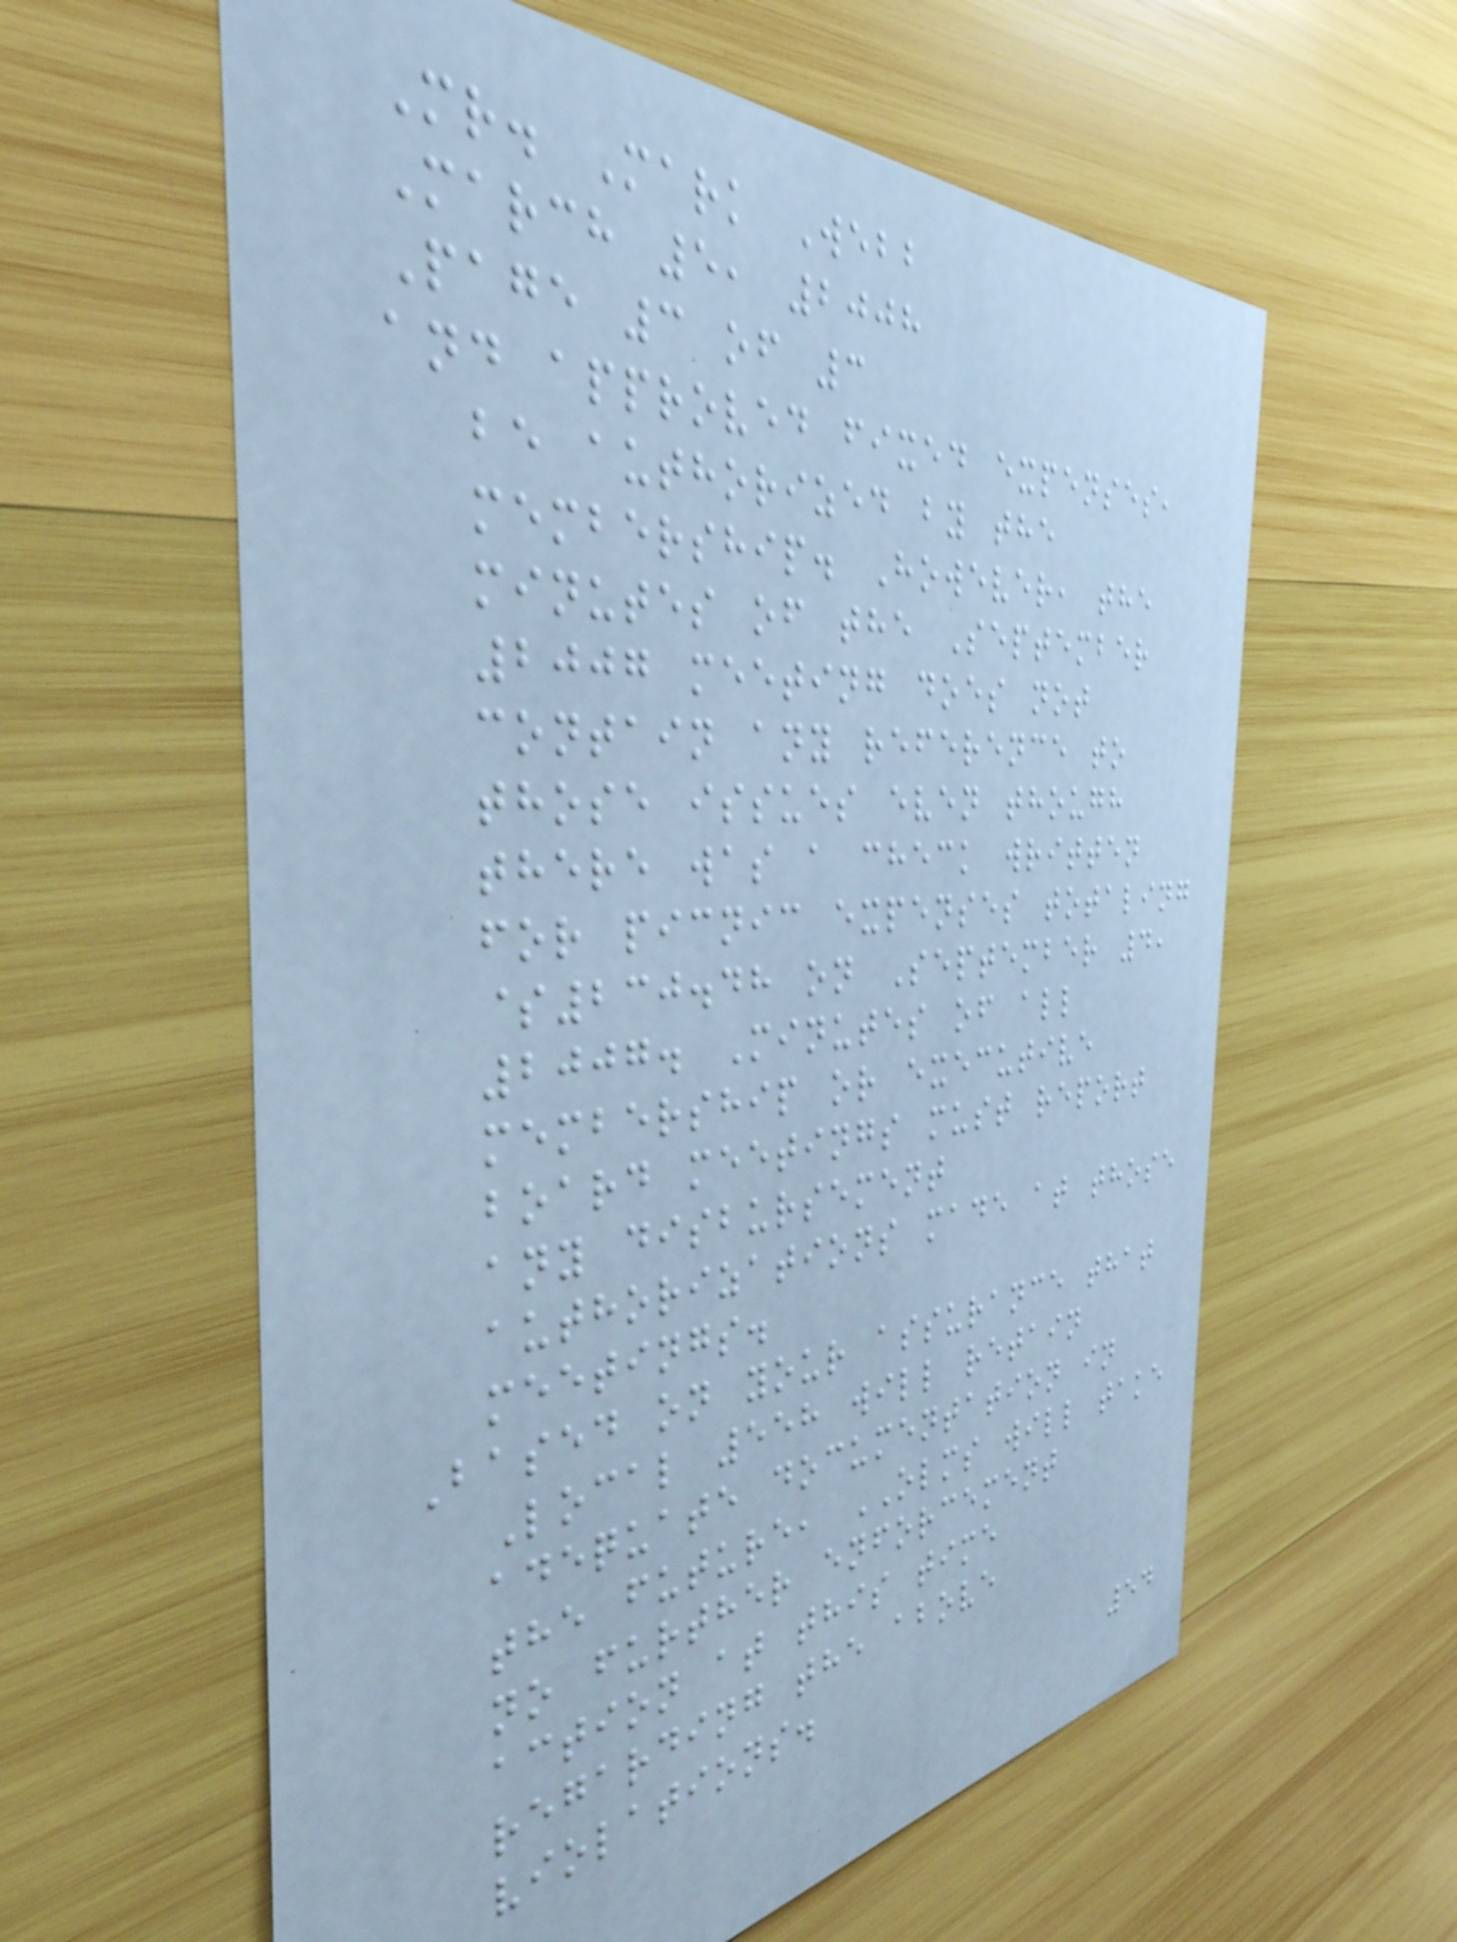Mr. Mark Webb
March 5, 2008
Page 3 of 3
and approved fixed expenses,
be authorized by the
membership. However, the
minutes of the September
2007 meeting does not
contain any reference to
those issues even though
there was a check written
for picnic expenses totaling
$230.48 on September 4,
2007. Minutes of all
membership or executive
board meetings must report
any disbursement
authorizations made at those
meetings.
Based on your assurance that
Local 558 will retain
adequate documentation in
the future, OLMS will take
no further enforcement
action at this time
regarding the above
violations.
54
